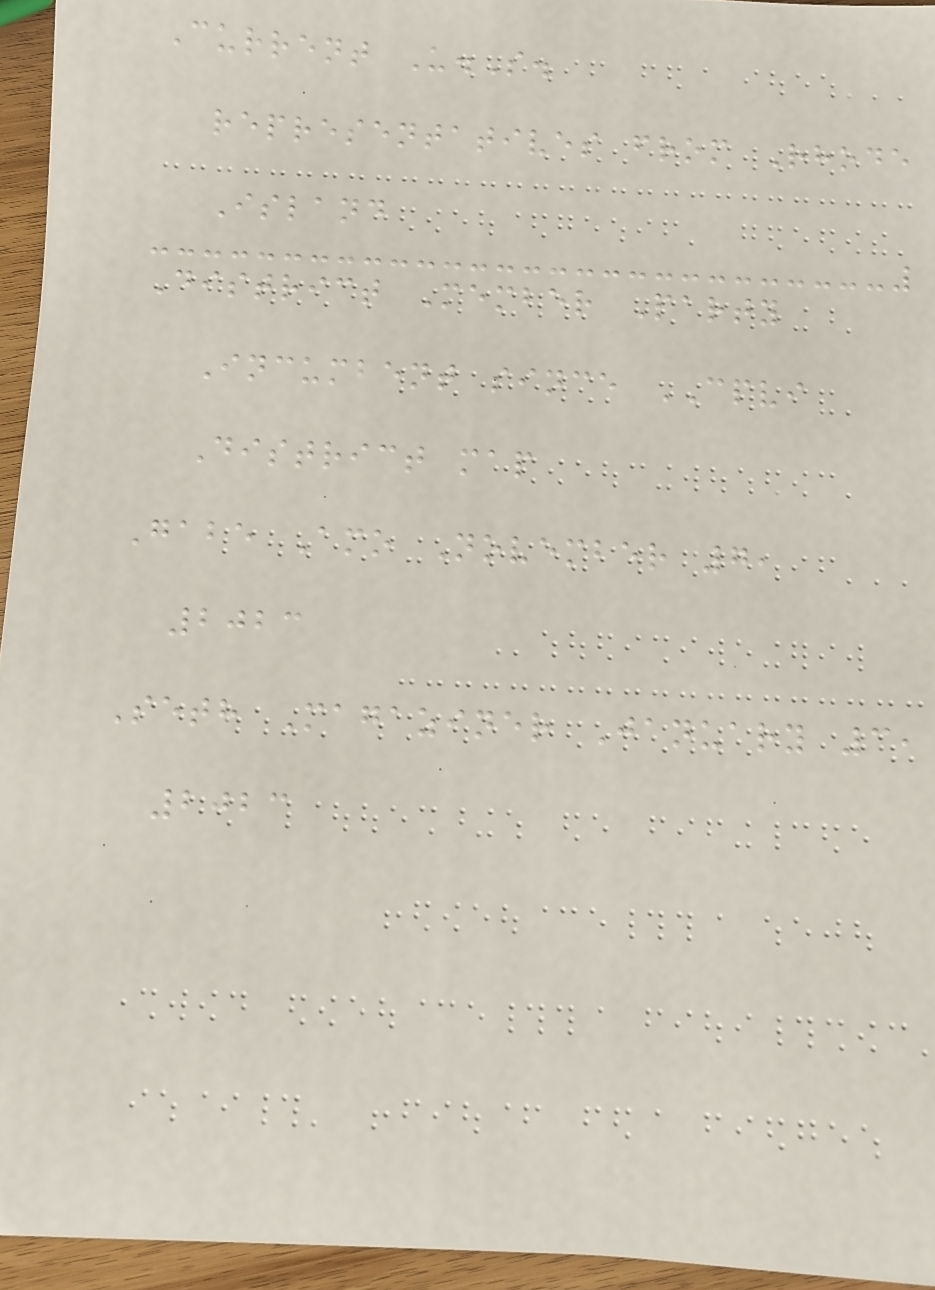Current U.S.
representatives from Rhode
Island
District Member Party
Incumbent since CPVI
District map
Gabe Amo November 7,
2023
Seth Magaziner January 3,
2023
